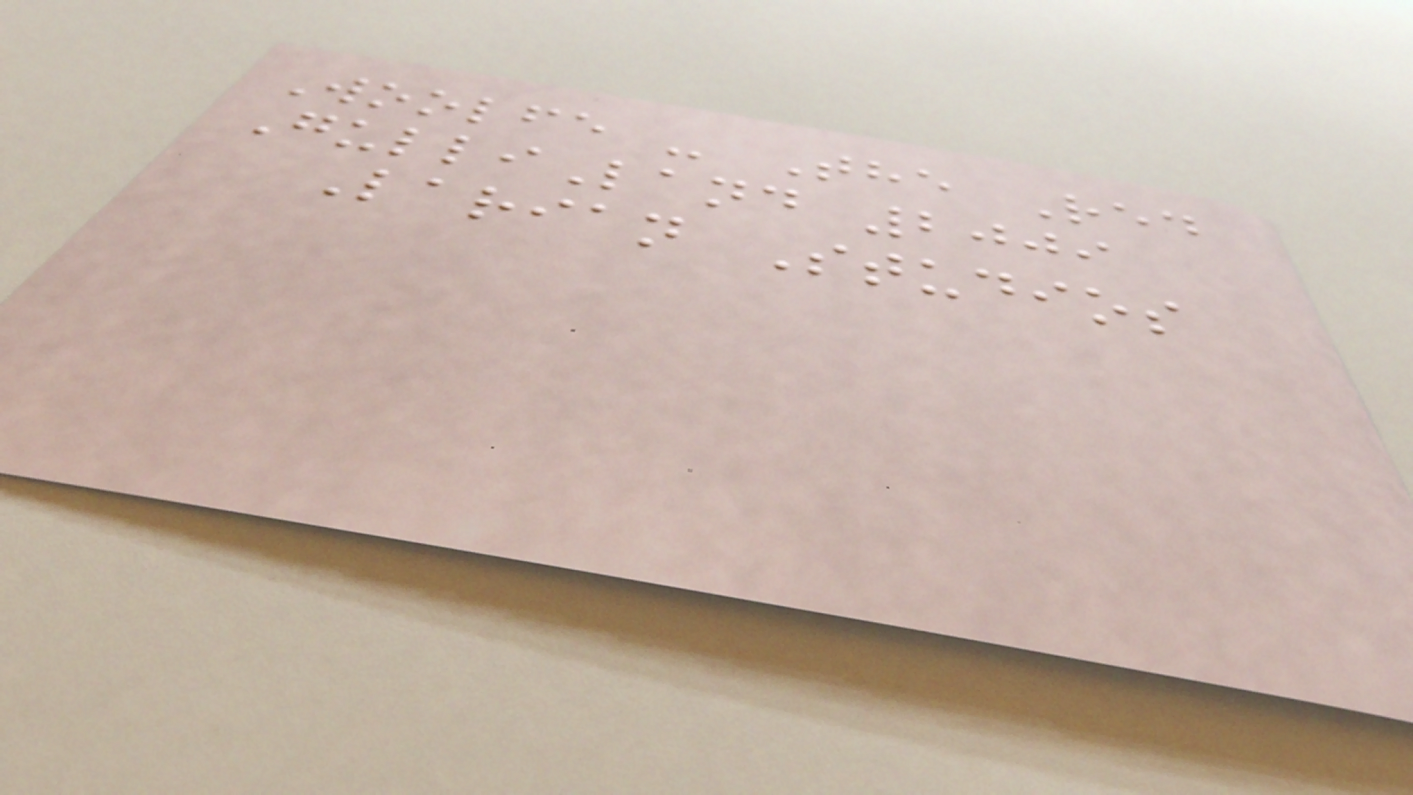Woolfe - The Red
GulliLand 2009
Larian Studios
